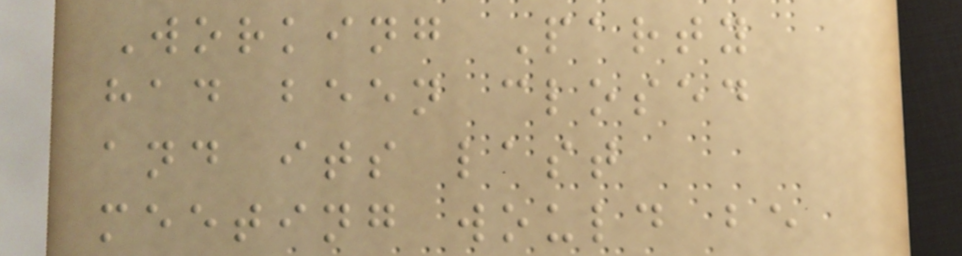Working Party
had been closed
and its last
meeting would be
